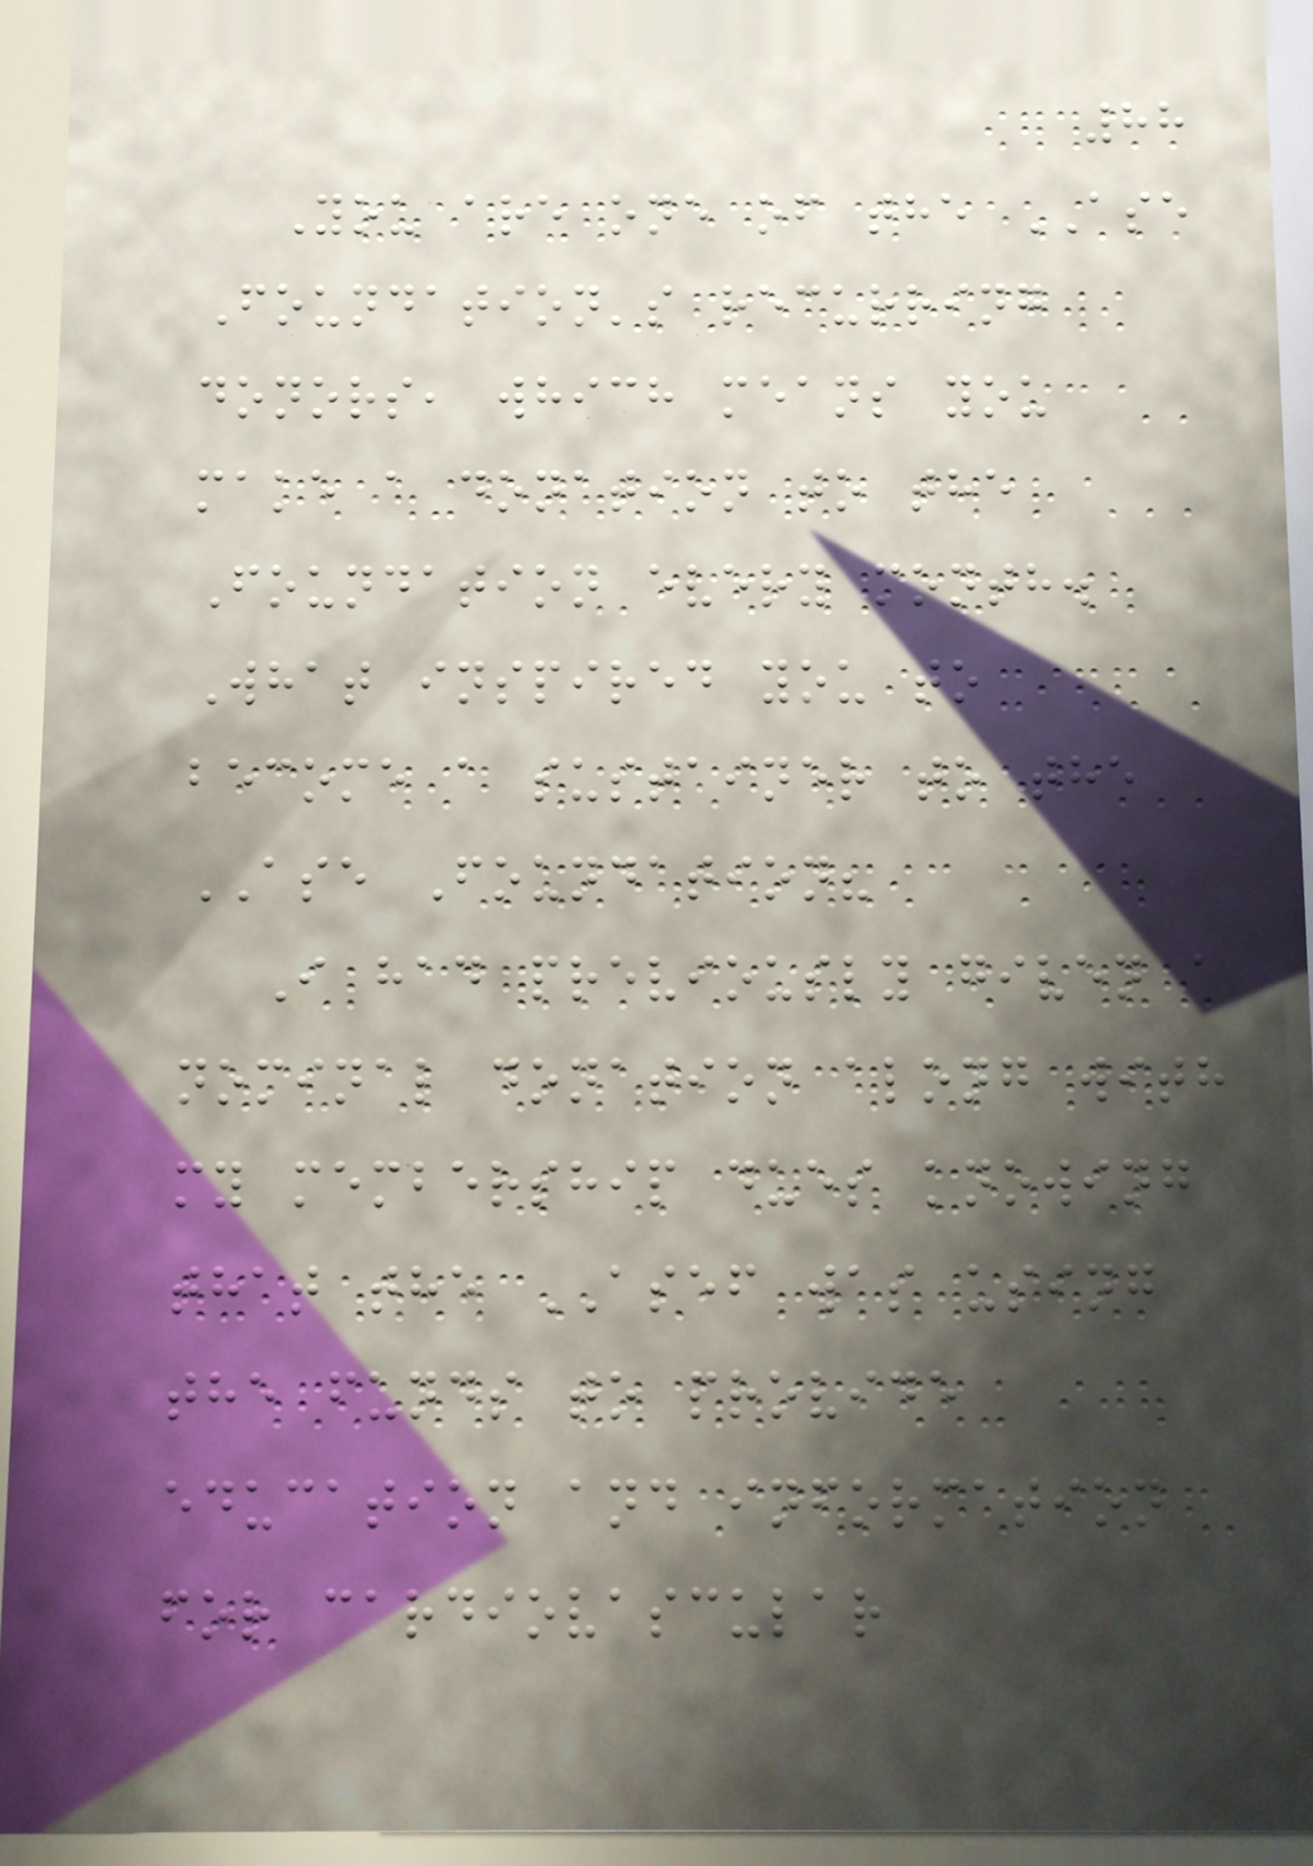88
You are one of the ASE
Foundation's recurring
donors, which means you
make a donation to the
Foundation every month.
What inspired you to
become a sustainer to the
ASE Foundation?
I had previously given a
nominal donation along with
my membership dues knowing
that the ASEF was using
the funds to provide
education and information
for cardiovascular
